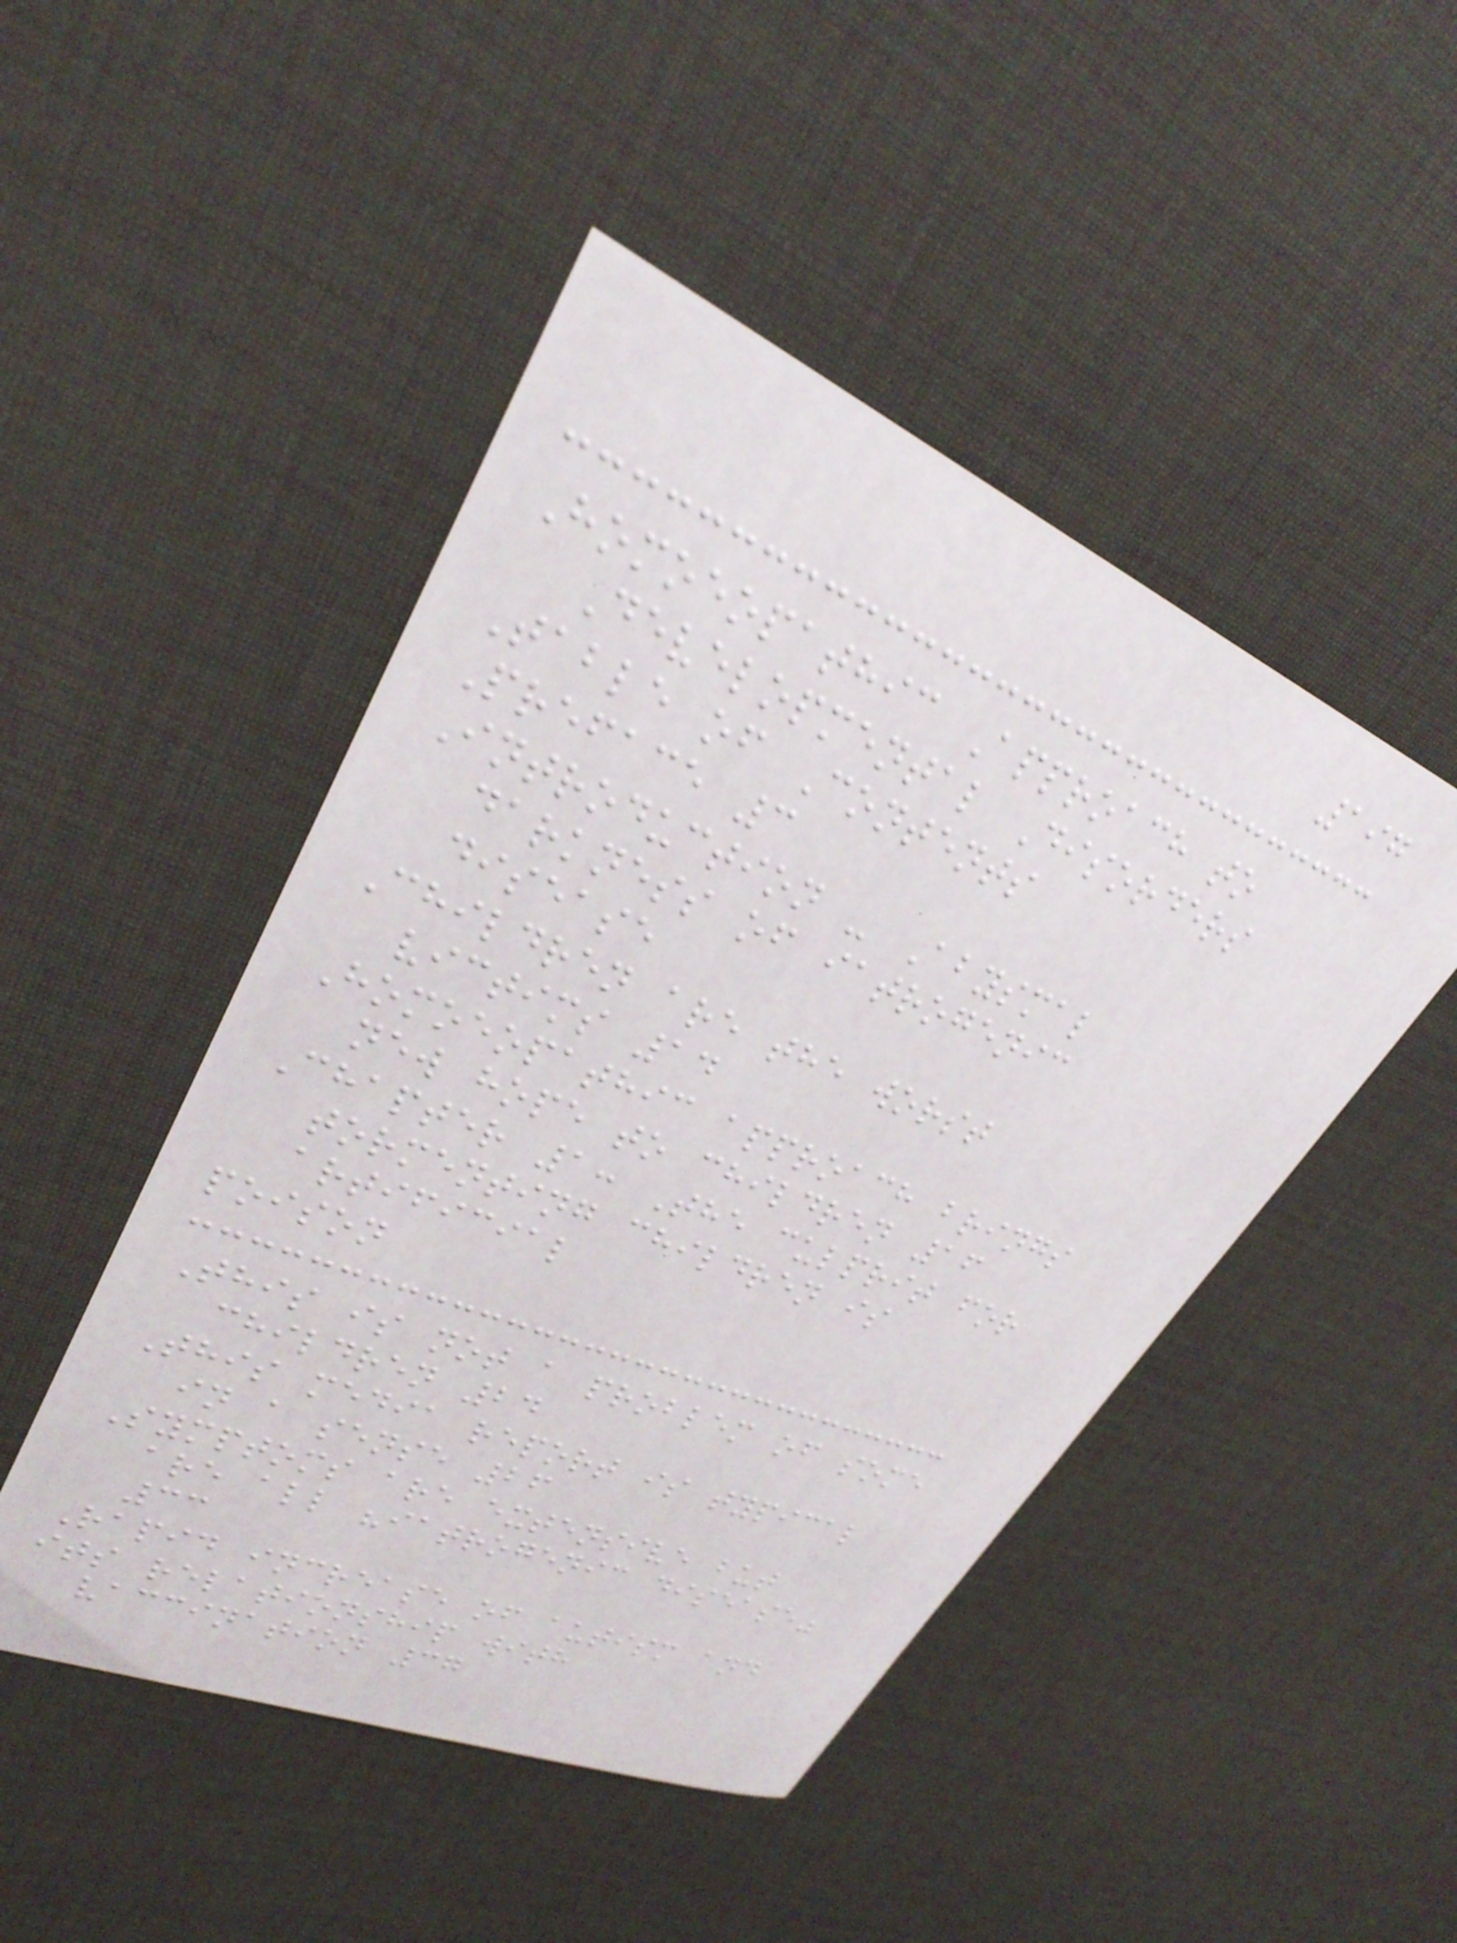197
Homoeopathic Approach to
Developmental Disorders
Table of Contents
Preface 3
Introduction - Abysmal
darkness of iatrogenic
disease
Children are the worst
victims 14
Homoeopathic approach brings
new hope to children 16
Chapter 1: The culprit for
tormenting children is
artificial
poison
This is not a problem of some
children 24
This media report is typical
in a sense 26
Symptoms are extensive but
are all "iatrogenic disease"
33
Rapid increase of autism and
its relationship with
vaccination 37
